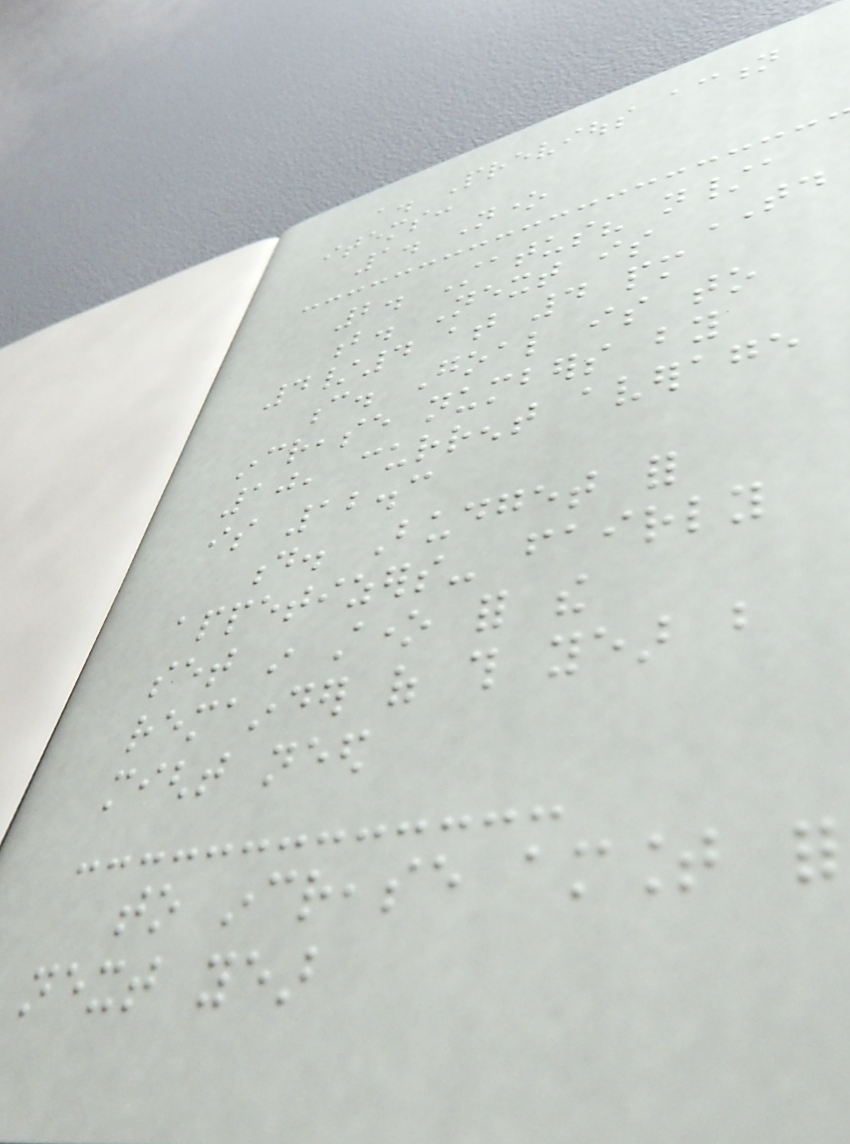a. Previous action
items:
1. None
2. Status? n/a
b. Next is TODAY
4/4 at 4 pm
c. Goal is to
increase numbers by
10, current average
is 12.3
d. Budget for
appetizers- fairly
set in stone for the
remainder of this year but
might need
to increase amount for
next year
